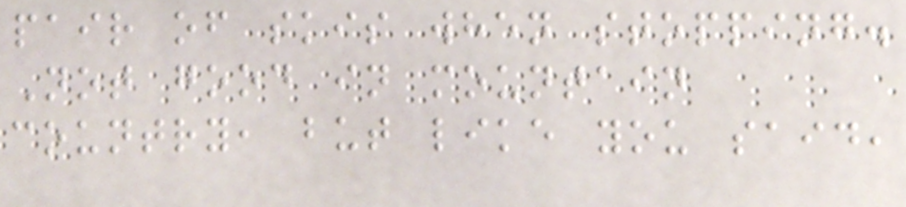pair of skis when stopping.
Not good in mountain
country, but like you said,
